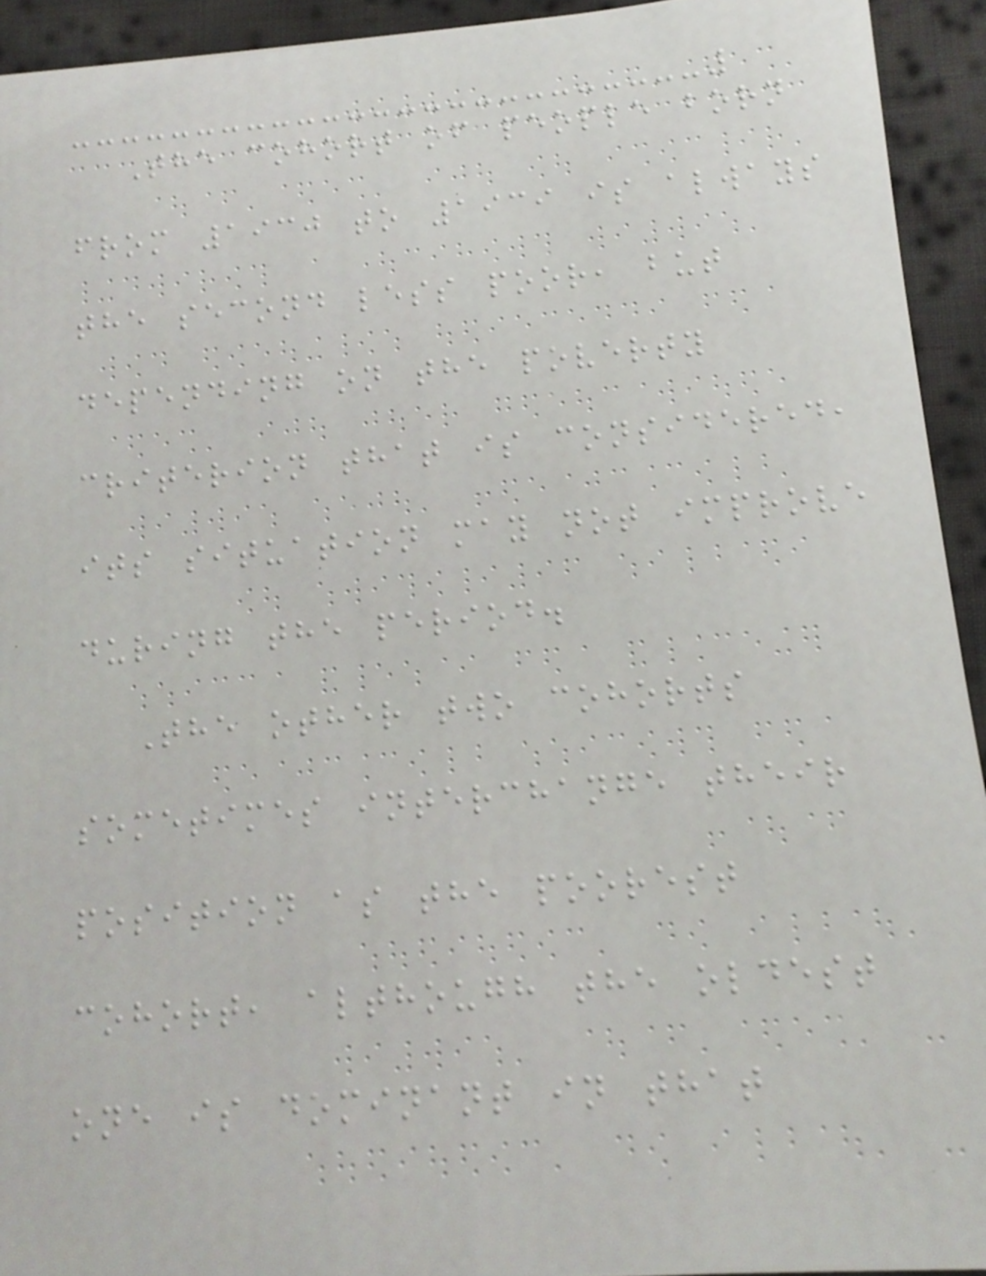The cohort of people born
from 1930 to 1939 is always
the second less poor, but
depending on the poverty
criterion that is considered,
its situation may not improve
during the period.
The other two cohorts
sometimes interchange their
position as the poorest
cohort, although the oldest
one is dominant in that
